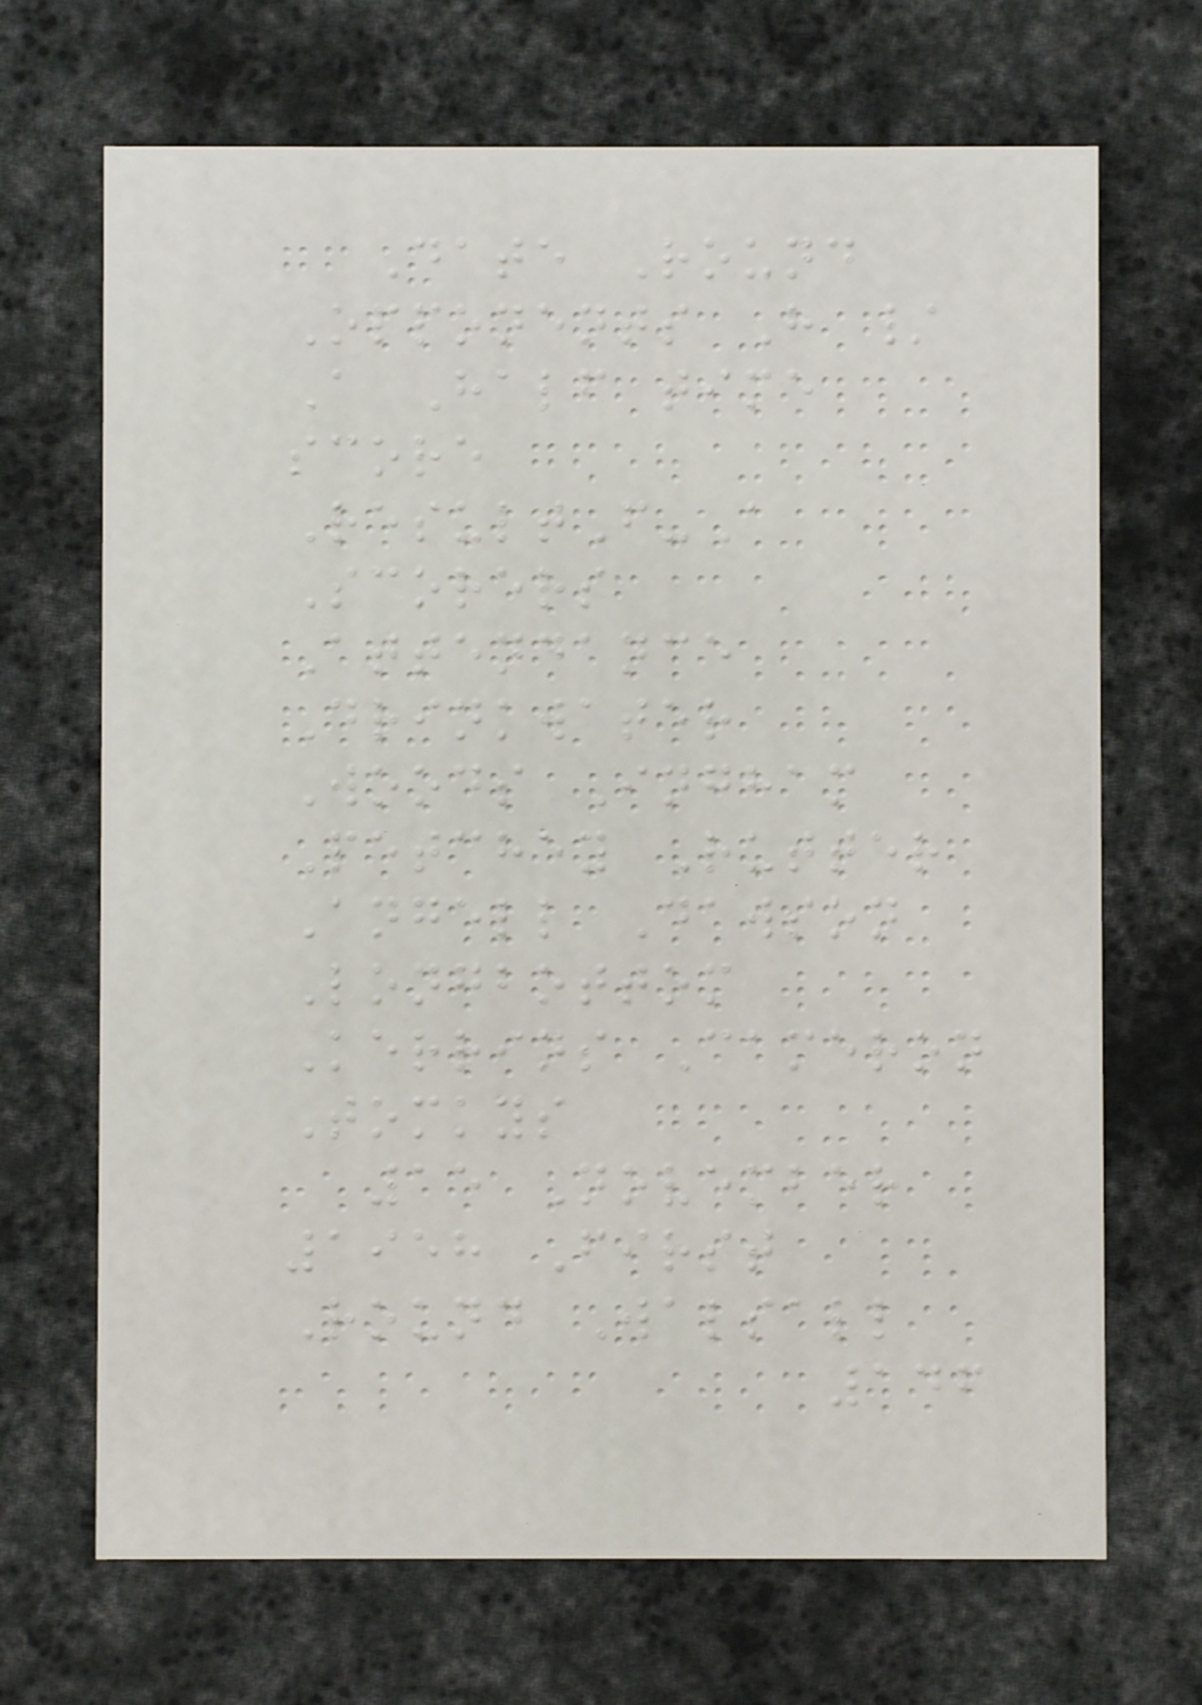Date Round
Opponents H /
A Half time
score
ResultF-A
Scorers
Attendance
Drinkwater
Woods Ingham
Petchey Rutter
Angell Dawson
Longbottom
Kerrins Cameron
Tomkys
15 November
1958 First
Round Walsall
146
